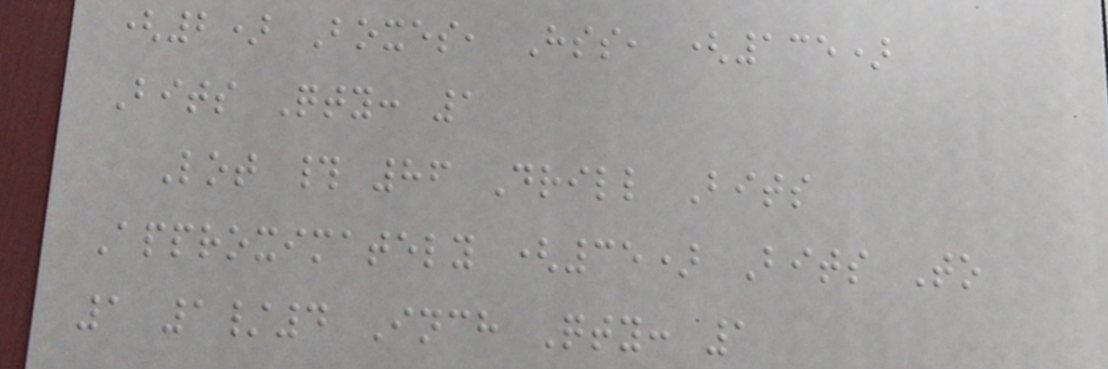(2) Boxes, Hss, (135)
Bits Qty: 1
Lot # 86 Drill Bits
Approximately (35) Bits To
1 1/4 Inch Qty: 1
